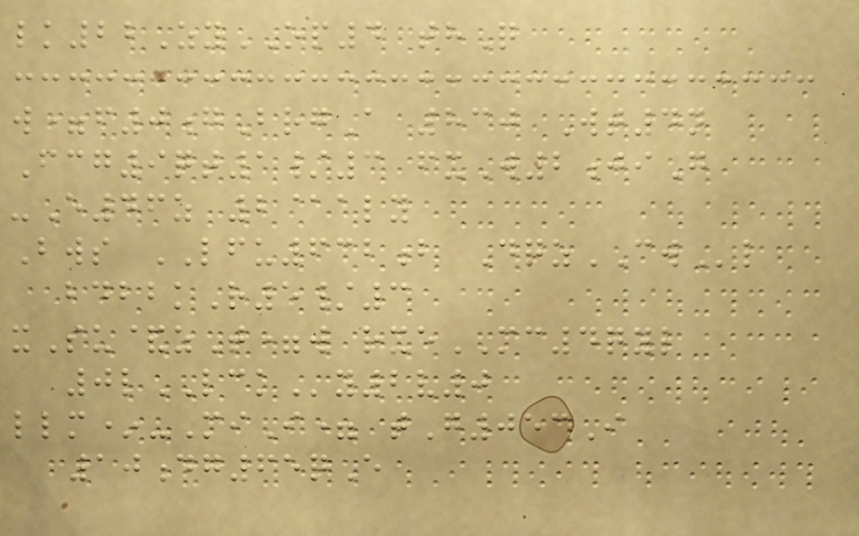lk22ZyOP4 thQ
w=f0gBrgA 830 Wt4n
Fcg9qt1/3 fxW2jiG
-E46z 2@aly
Bws LFU632b DqzCWl
bdbbkR5/3
xSu&zT=w rxeMC4qyl
0lLCKy2v0
llm*-MiI= tG053I
10dg65qE
